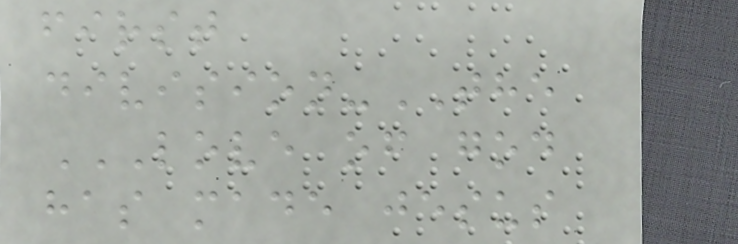first
division-THE
LOVE OF GOD
HAS MADE JESUS
